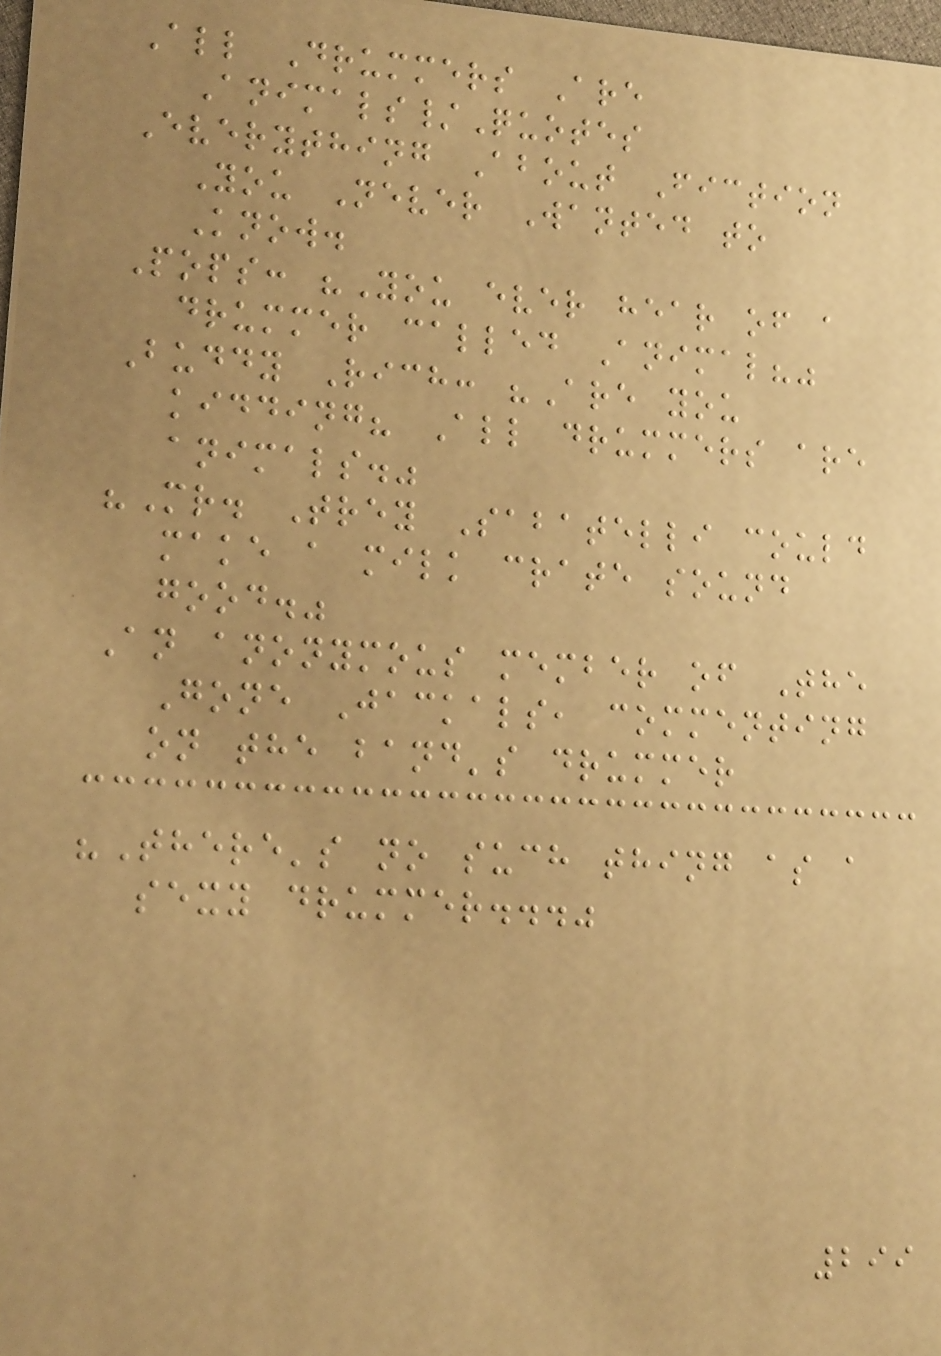All Drummers Are
Animals/Quotes
Everything About Fiction
You Never Wanted to
Know.
Pops: "You ever hear of a
drummer called Animal?"
Buddy Rich: "Are you
kidding? All drummers are
animals."
"Mr. Trey Sabatelli could
make a milk crate sound
good."
An anonymous member of The
Gone Jackals, commenting
on the band's drummer
"There's no such thing as a
sexy drummer..."
299
